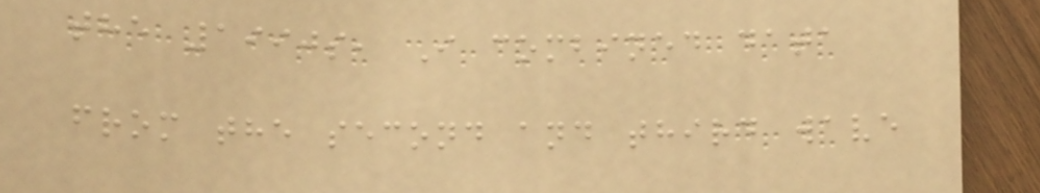the 1990s, I combined data
from the second and third wave
